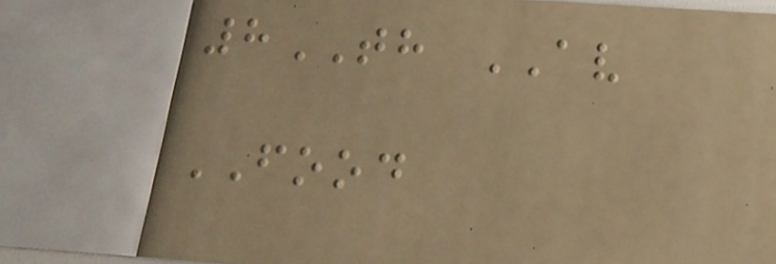8TH AV
FOOD
